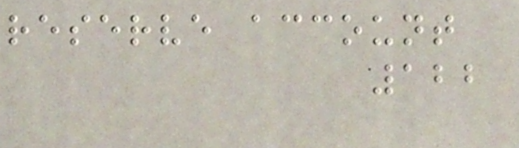reserve account
122
